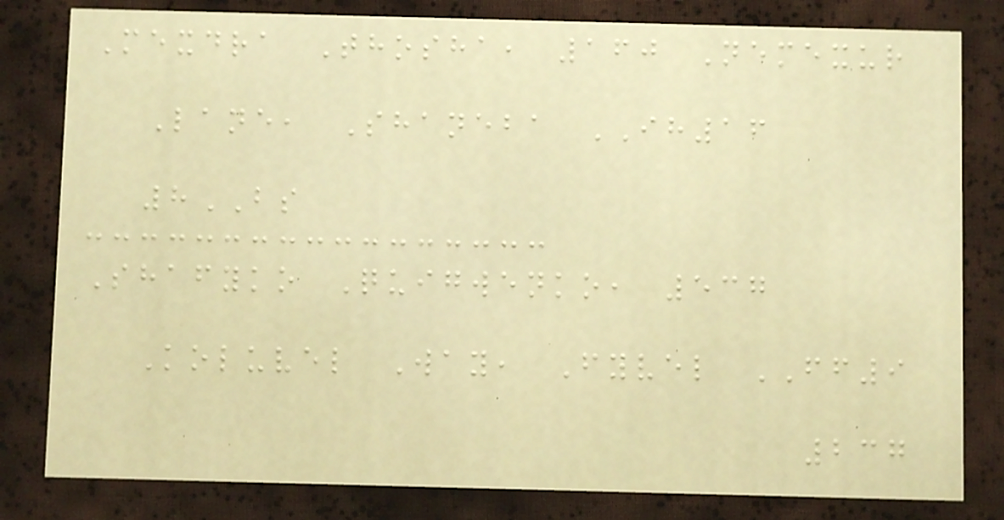Mexdra Thosha, 160 Nemexur
Lane, Shaneba IH16
8BS
Shafyko Quigwenko, 537
Koluvel Way, Fyvel FF9
237
